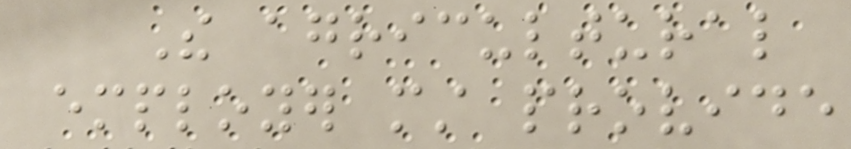The agricultural
employer must provide
